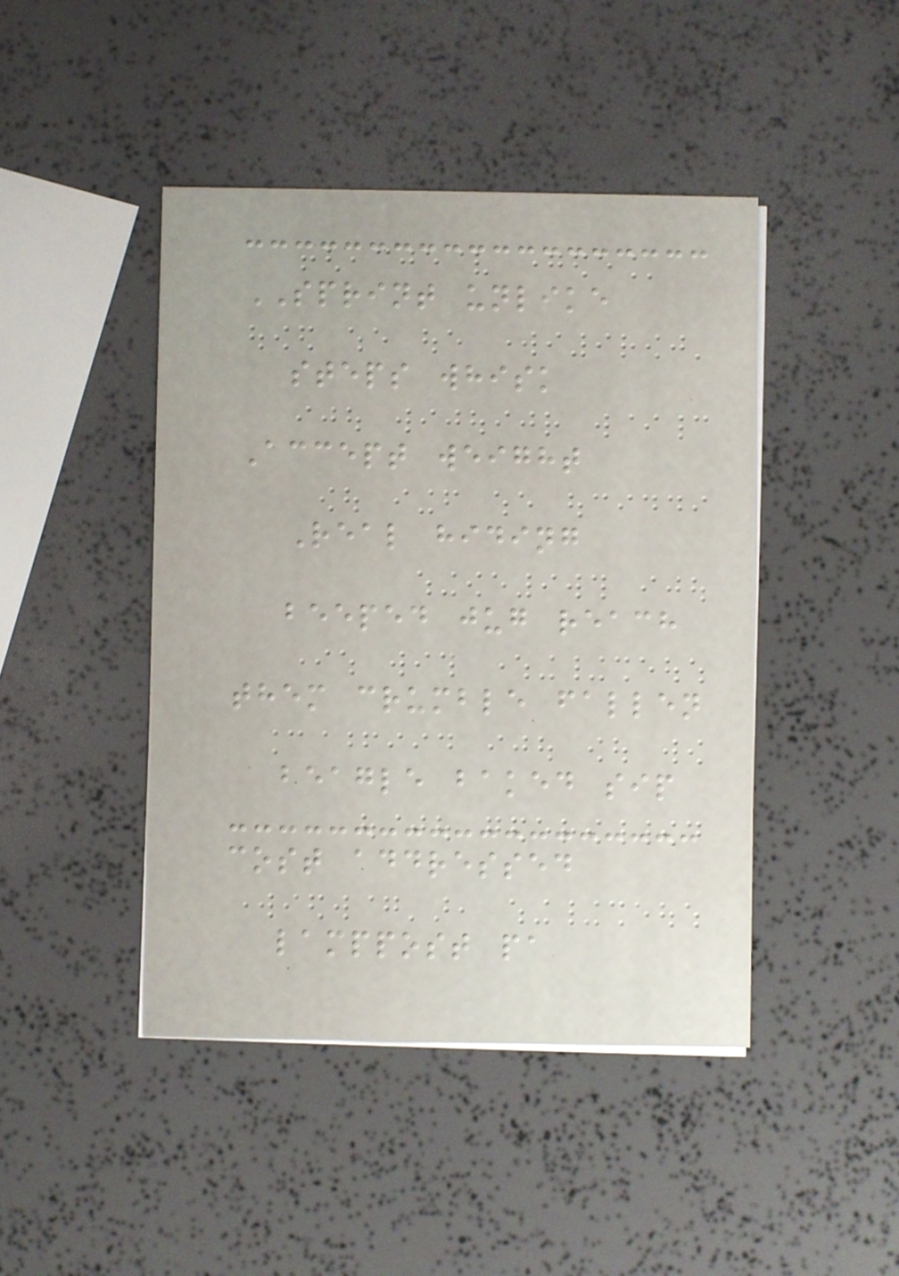SPRINT unlike
steps whisk
Accept weight
Real hiding
beeped jug reach
them crumble fallen
beagle baked sip
cost addressed
lamppost pa
